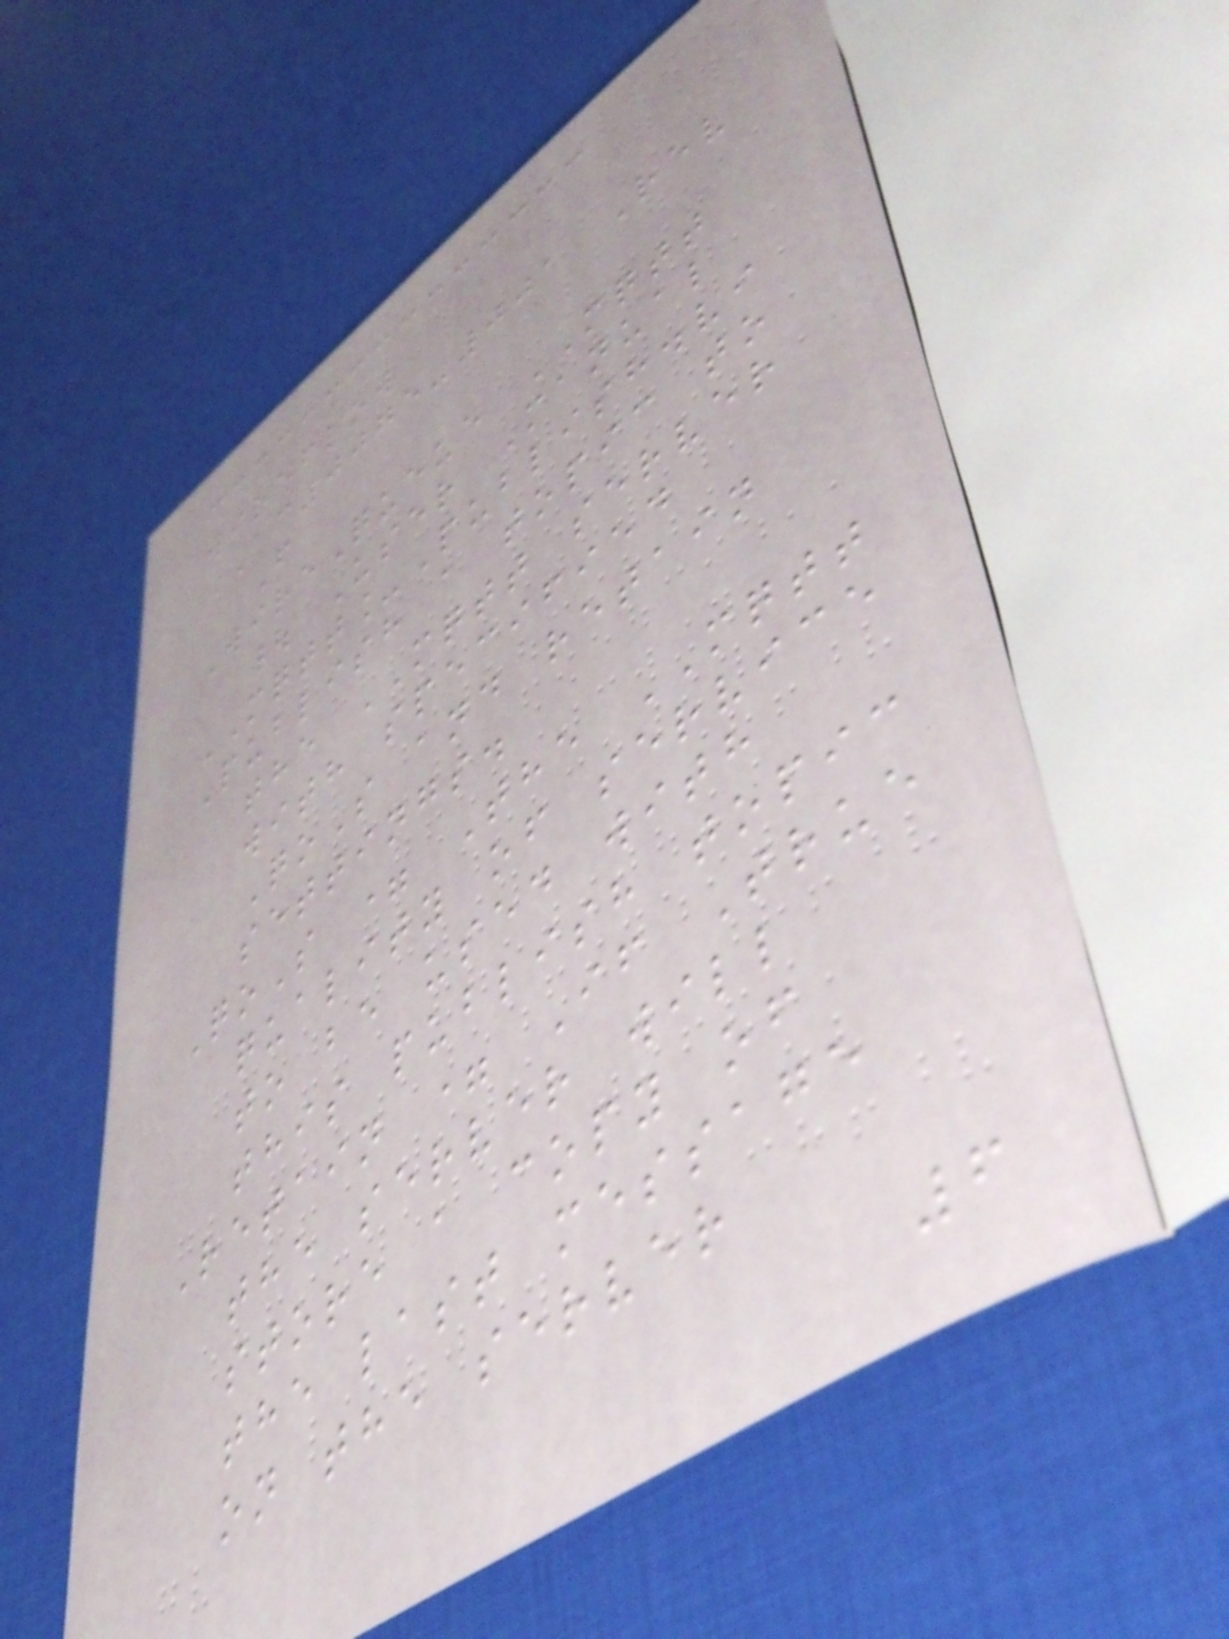wireflow
AC0075-001 Rev
F
WireQueue MQTT
| User Manual
MQTT_Publish.vi
Publish a topic to
the MQTT server
with specified
QoS and retain
settings.
QoS = The MQTT
quality of service
to be used with
this publish topic
Retain = If True
the server will
store a copy of
the last message
on the server
6
